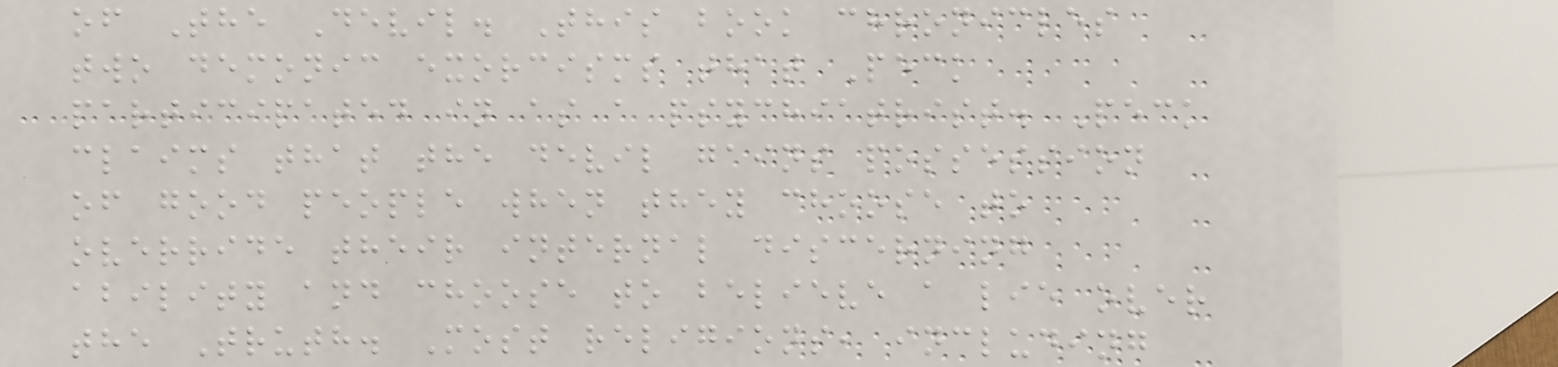of The Devil. This book chronicles
two demonic exorcisms that Peck
participated in as a psychiatrist. Peck
claims that the devil gains possession
of good people when they choose to
override their internal discerning
ability and choose to believe a lie over
the Truth. Most religions, including
